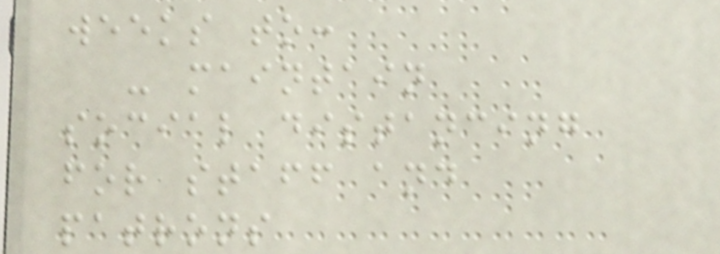weeks to:
- maintain
social distancing
for staff and
patrons
